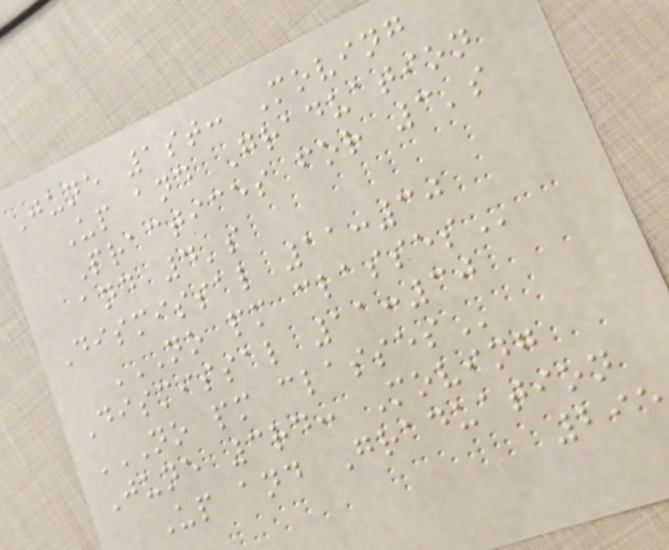June 1st: Moving
Up and Graduation
Practices for 3's
and 4's
Dismissal 11:30
NO PM CLASSES
Dismissal 11:30
NO PM CLASSES
June 3rd: Moving
Up and Graduation
295
